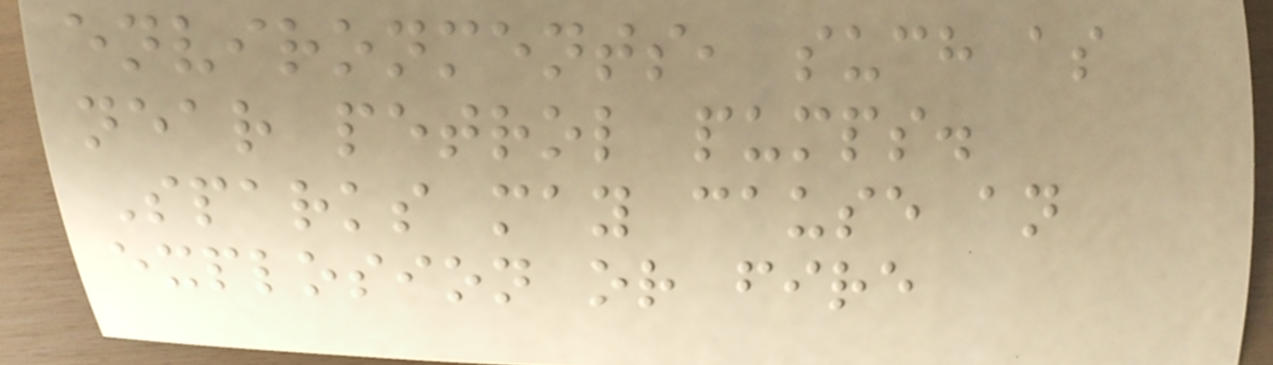environments, such as
near petrol pumps.
Sparks may cause an
explosion or fire
